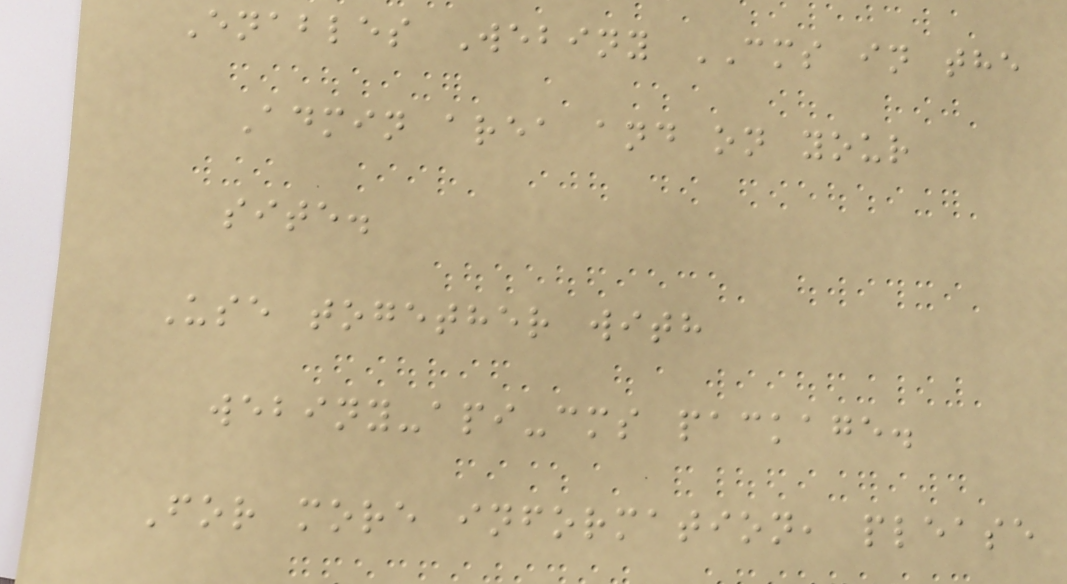Enables Webiny CMS in the
Admin area and on your
site.
Use together with
webiny-api-cms package.
For more information, please
